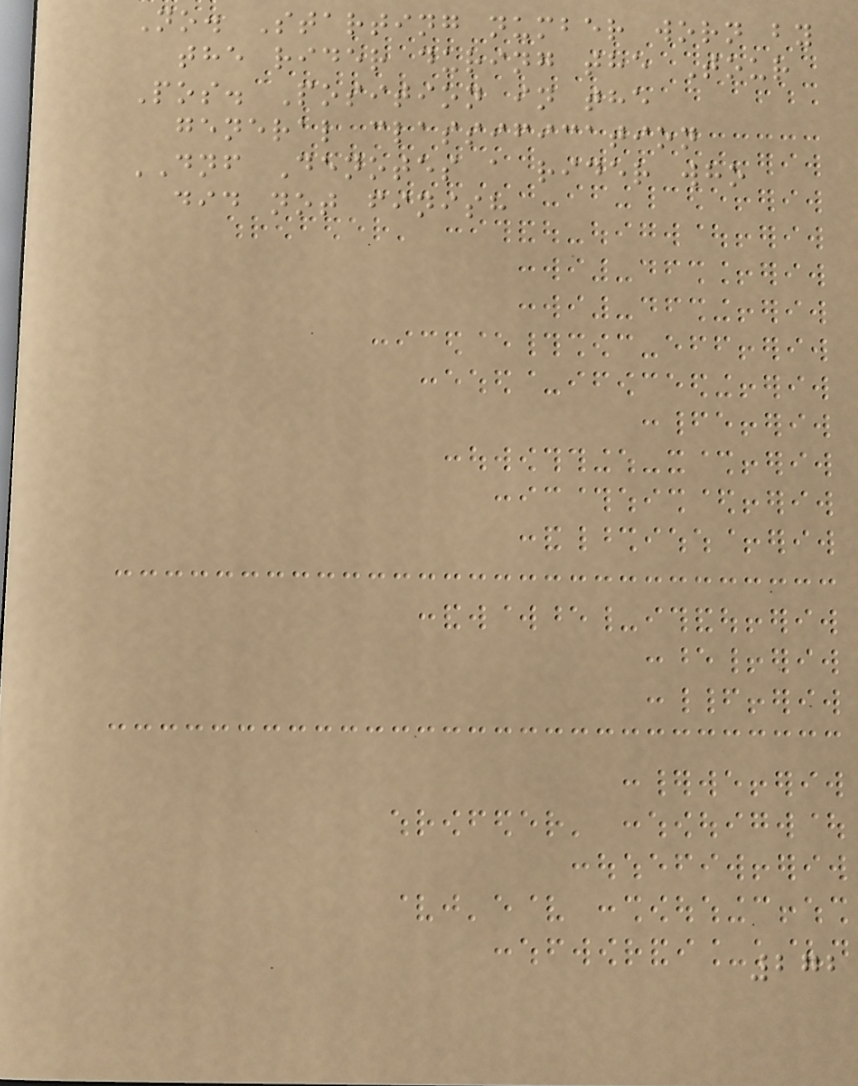No. Starting number worn by
the rider during the Tour
Pos. Position in the
general classification
DNF Denotes a rider who
did not finish
272
